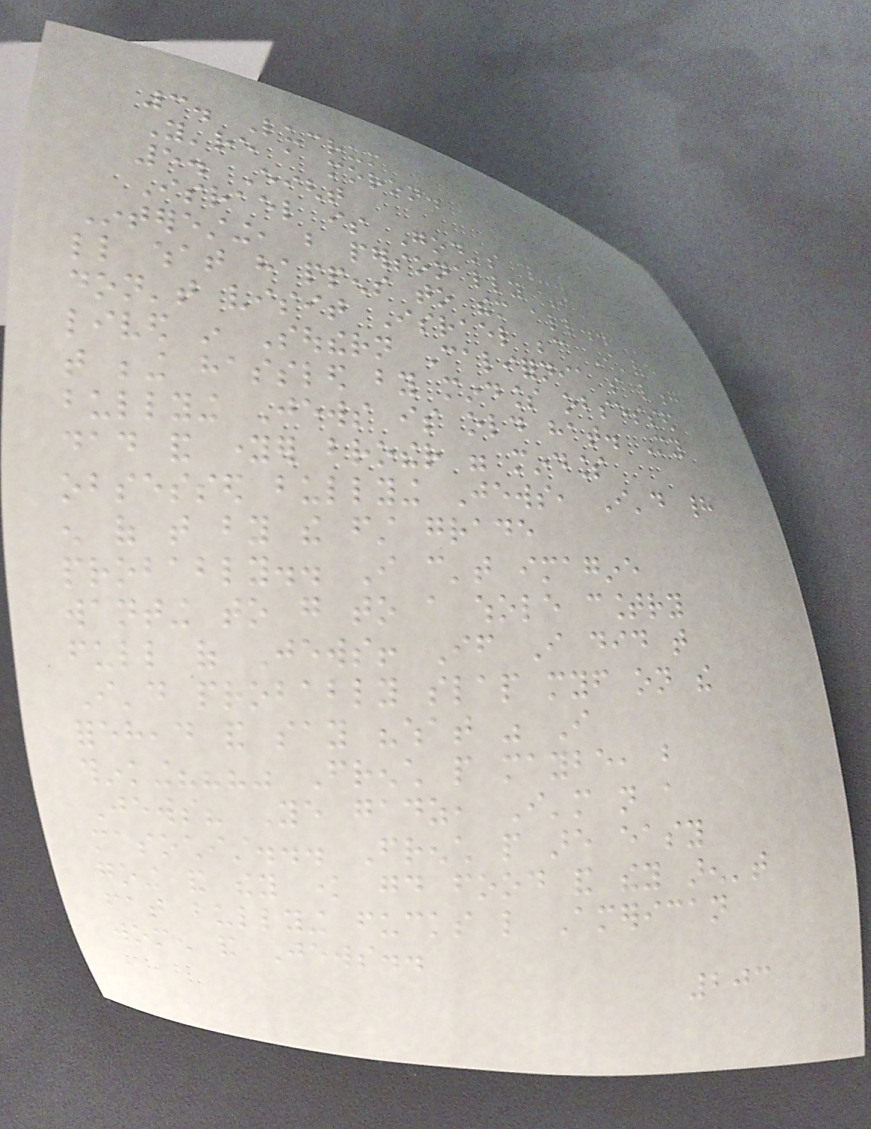3. Lucrum
You're a moron.
5. Eight
Israel is God's thingy.
Interesting, but personally I care
little what happens to them all.. I
don't visit Israel because I've
lived in Southern California so long
that being hassled by mindless obsessed
bullying Jews is old hat. My
dad and younger brother were mindless
obsessed bullying Jews, I'd had
enough of that by the first grade
probably.. I can't imagine
wanting to go to a whole country
full of Jews! If I did that
I'd probably slap myself on the
forehead and say "what was I
thinking???" French people maybe, but
Jews? Ye gadz, I'm not a
masochist... French people are easy
going and they know good food and they aren't
fat bullying fucks like American
women and Jews..
203
